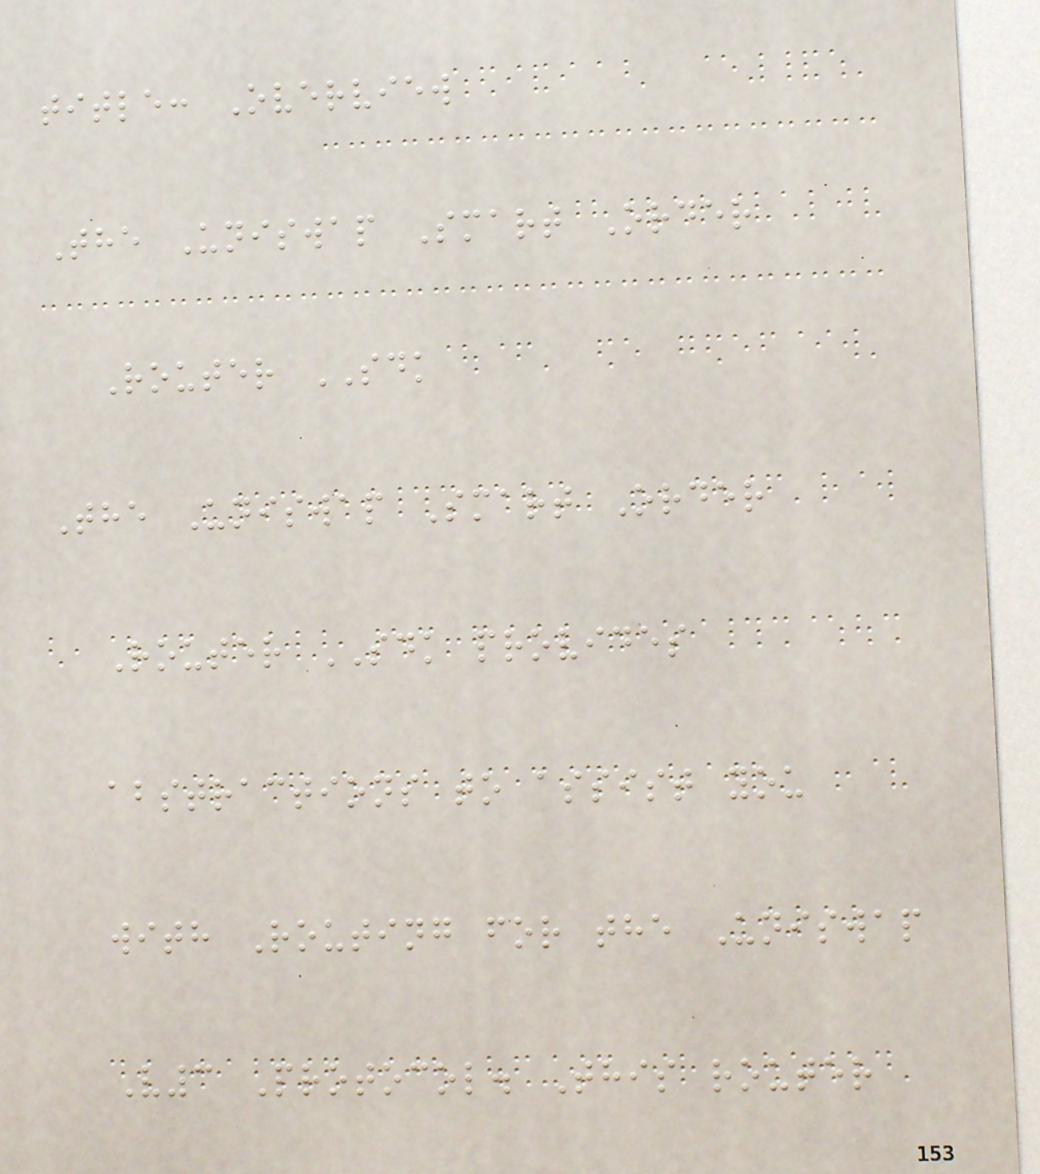title: Overview
The Uniswap Smart Order
Router SDK
The Uniswap Smart Order
Router SDK provides
abstractions to assist you
with Routing for the Uniswap
V3 Protocol. This router
